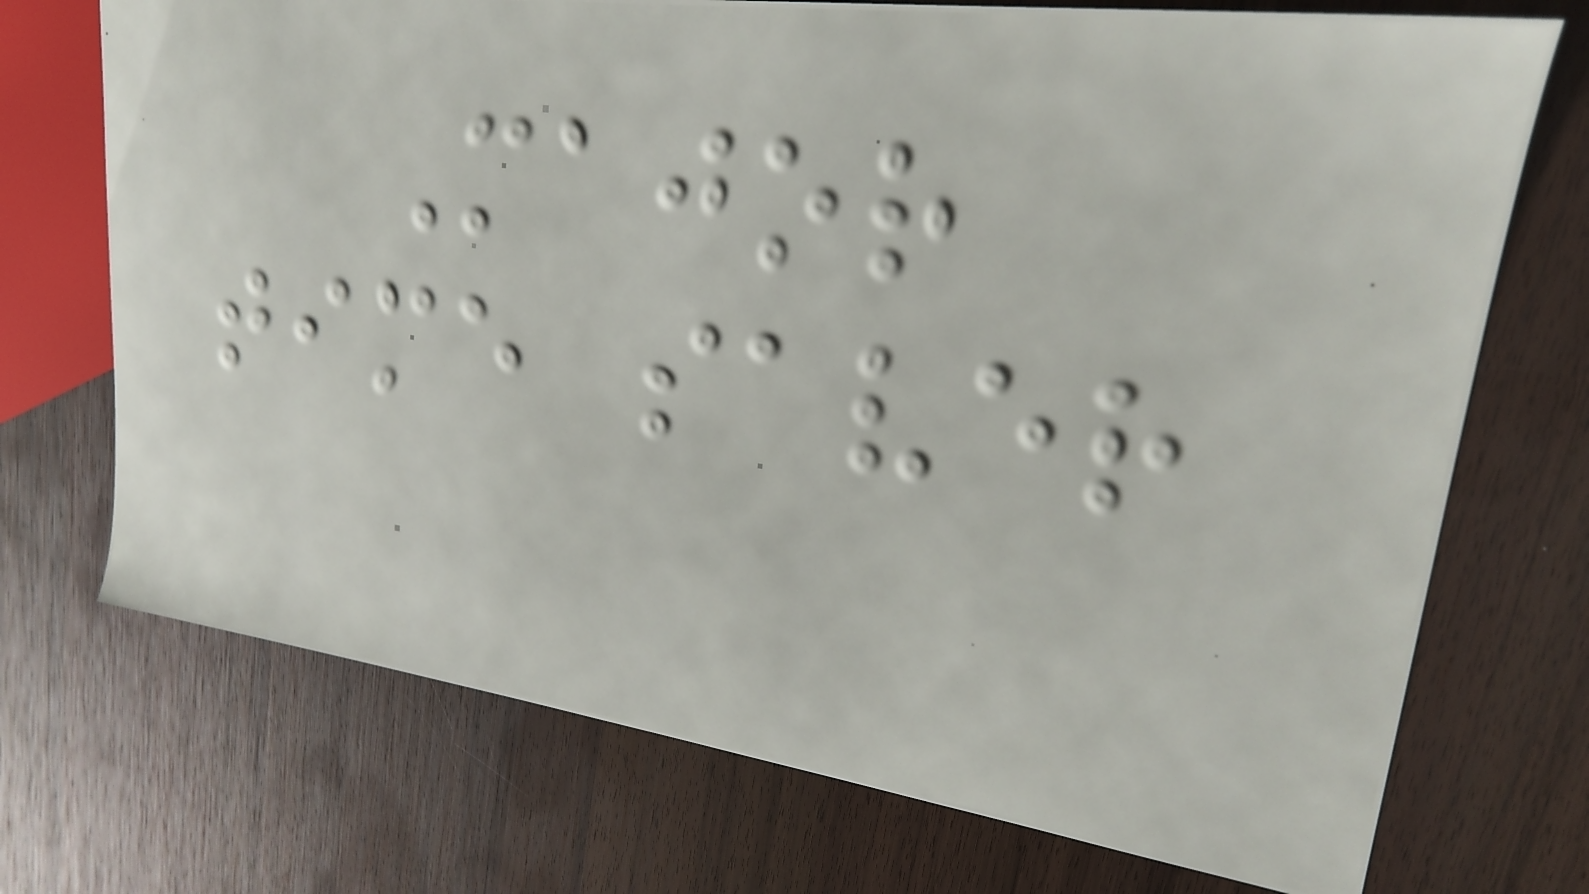Major
time saver
